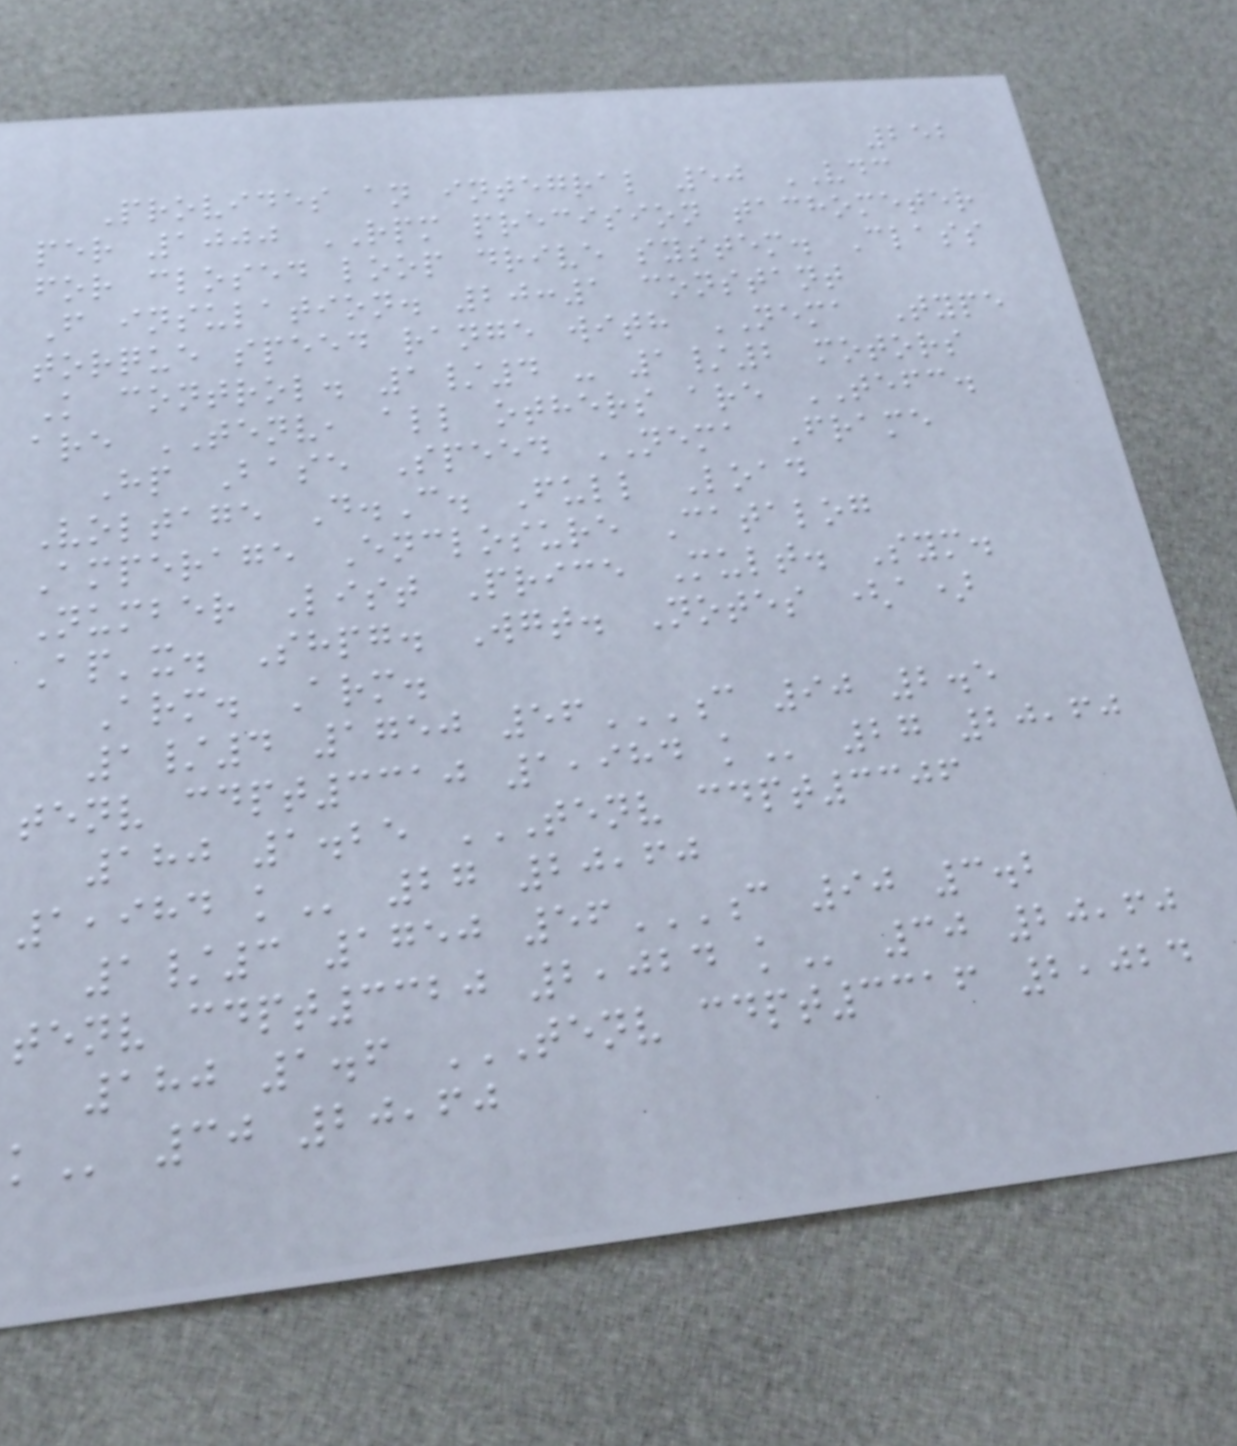252
Provides an integral 50 VDC
per 1000 RPM precision tachometer
for closed loop drive system. Class
F insulation. 20:1 constant
torque speed range with NEMA Type
K control. 1/4 - 1/2 motors
are TENV, all others are TEFC.
Hp Base Speed NEMA Frame
Voltage D.C. Full Load
Amperage Enclosure Catalog
Number List Price Mult. Sym.
Ap'x. Shpg. Wgt. Notes (a)
Arm. Arm.
1/4 1750 56C 90 2.5
TENV CDPT3310 1,984 K 27 20,60
180 1.25 TENV CDPT3306
1,984 K 27 20,60
1/3 1750 56C 90 3.2
TENV CDPT3320 2,024 K 30 20,60
180 1.6 TENV CDPT3316 2,024
K 30 20,60
